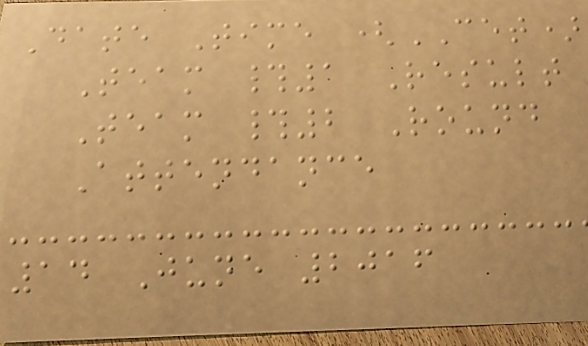Date Time (CET)
Team #1 Result
Team #2 Round
Attendance
14 June 2016
